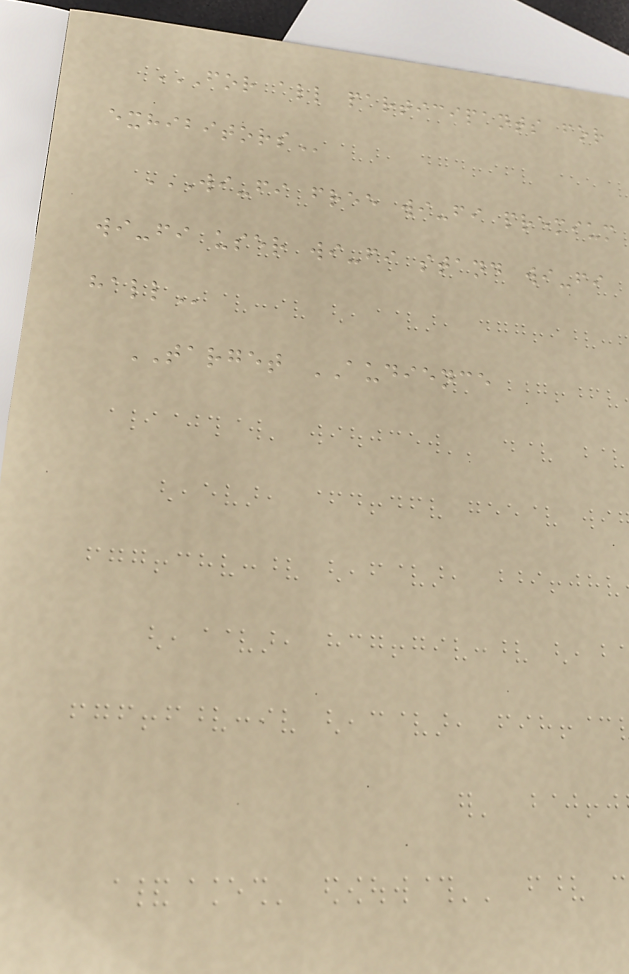FOR ALL PARTICIPANTS FOR
EXHIBITORS
WI-FI FREE WI-FI PREMIUM
WI-FI USER WI-FI STAND WI-FI
HALL
TARGET AUDIENCE
